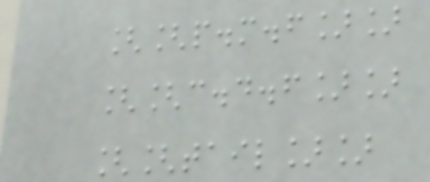[[p.m.f]]
[[c.d.f]]
[[tail]]
